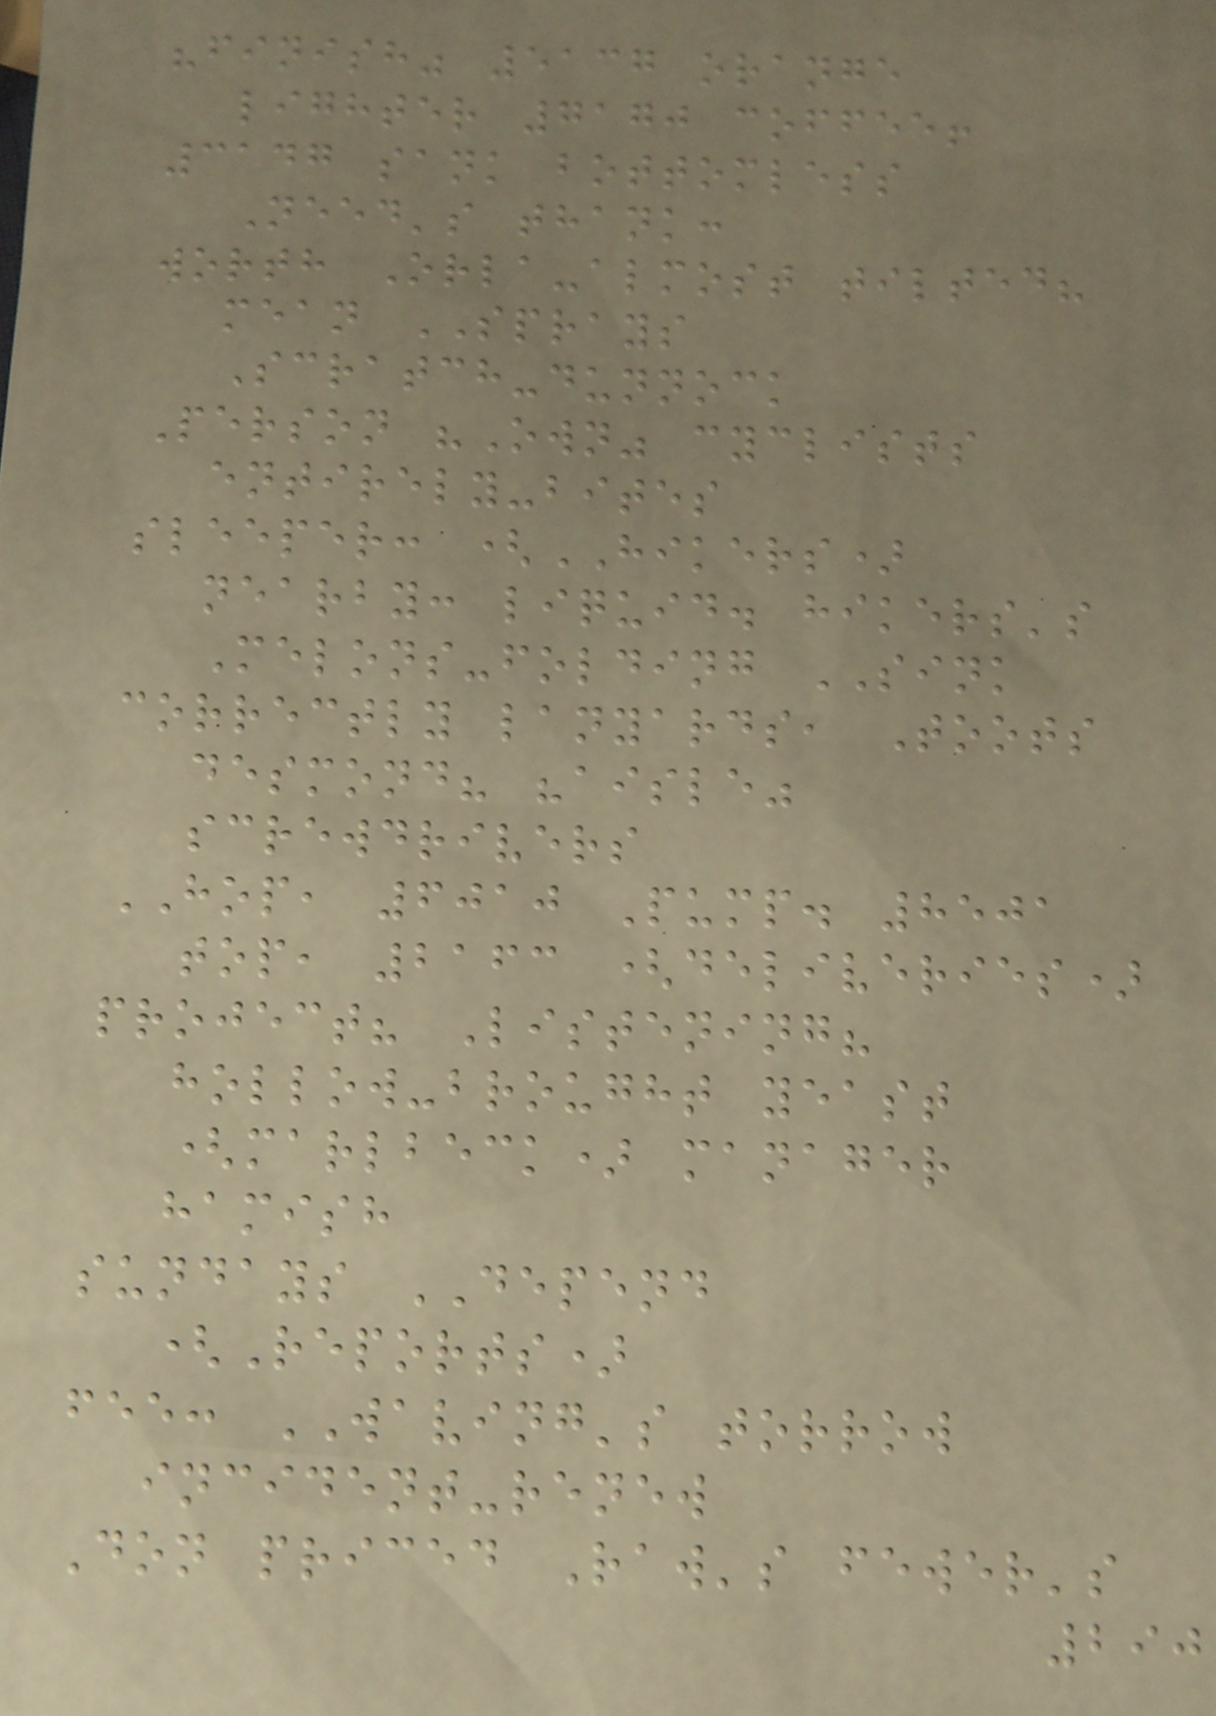"finish" 5137 orange
lighter 7170 coffee!
3147 sank bottomless
Need's thank:
worth Orla-almost tilted?
mean SPRAYS
Scratch-dunnock
Person "Own" cyclists
entirely-bites
sleeper: (HIKERS)
nearby: liquid. hikers's
Melons-folding SINK
correctly lanyards, Toots
desmond? "aisle"
screwdrivers
HOP, 6010 Pump. 8501
top, 2163 (deliveries)
project? Listening?
hollow-brought yeast
(marlbeck) manager
hamish
sundays DEPEND
(Reports)
fee: WAVING's torrow
incident-renew
Don priced Raw's fewer's
290
